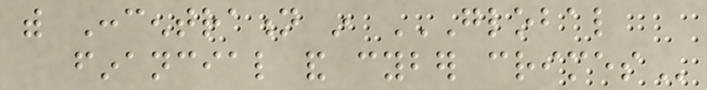with Concentration in GLOBAL
FINANCIAL AND CYBER CRIMES
